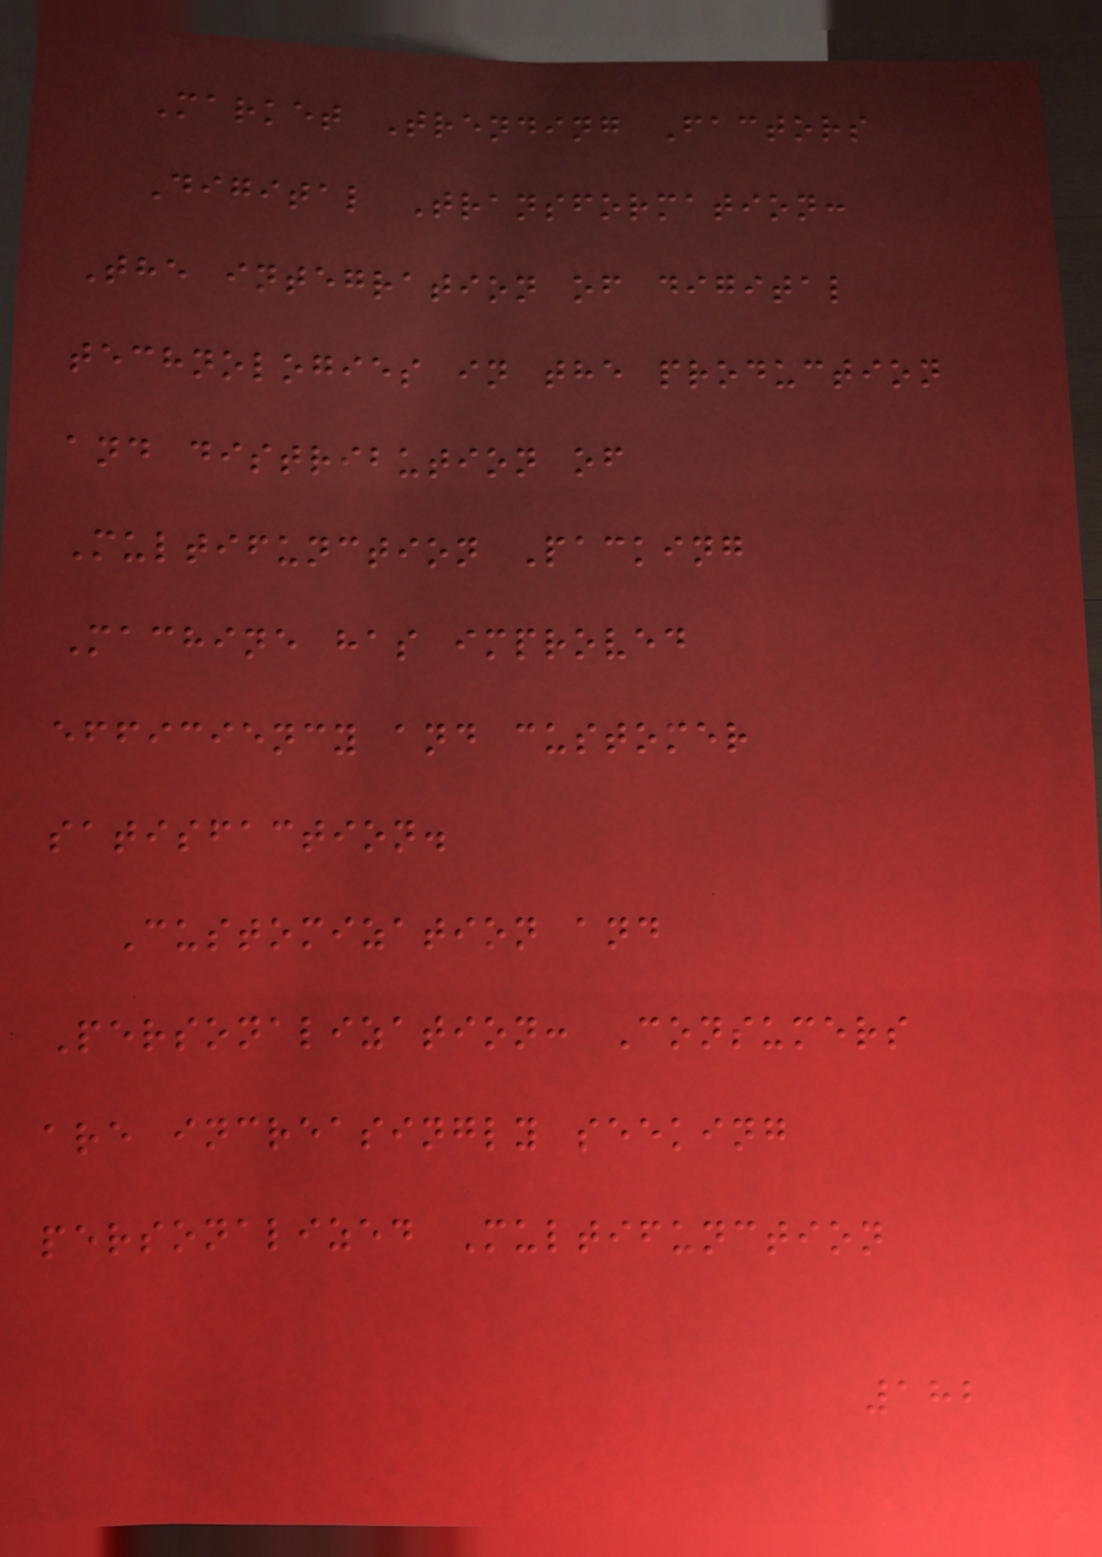Market Trending Factors
Digital Transformation:
The integration of digital
technologies in the production
and distribution of
Multifunction Packing
Machine has improved
efficiency and customer
satisfaction.
Customization and
Personalization: Consumers
are increasingly seeking
personalized Multifunction
182
